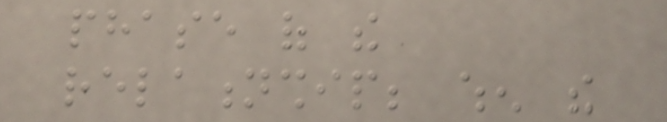phase of the
relationship; when the
